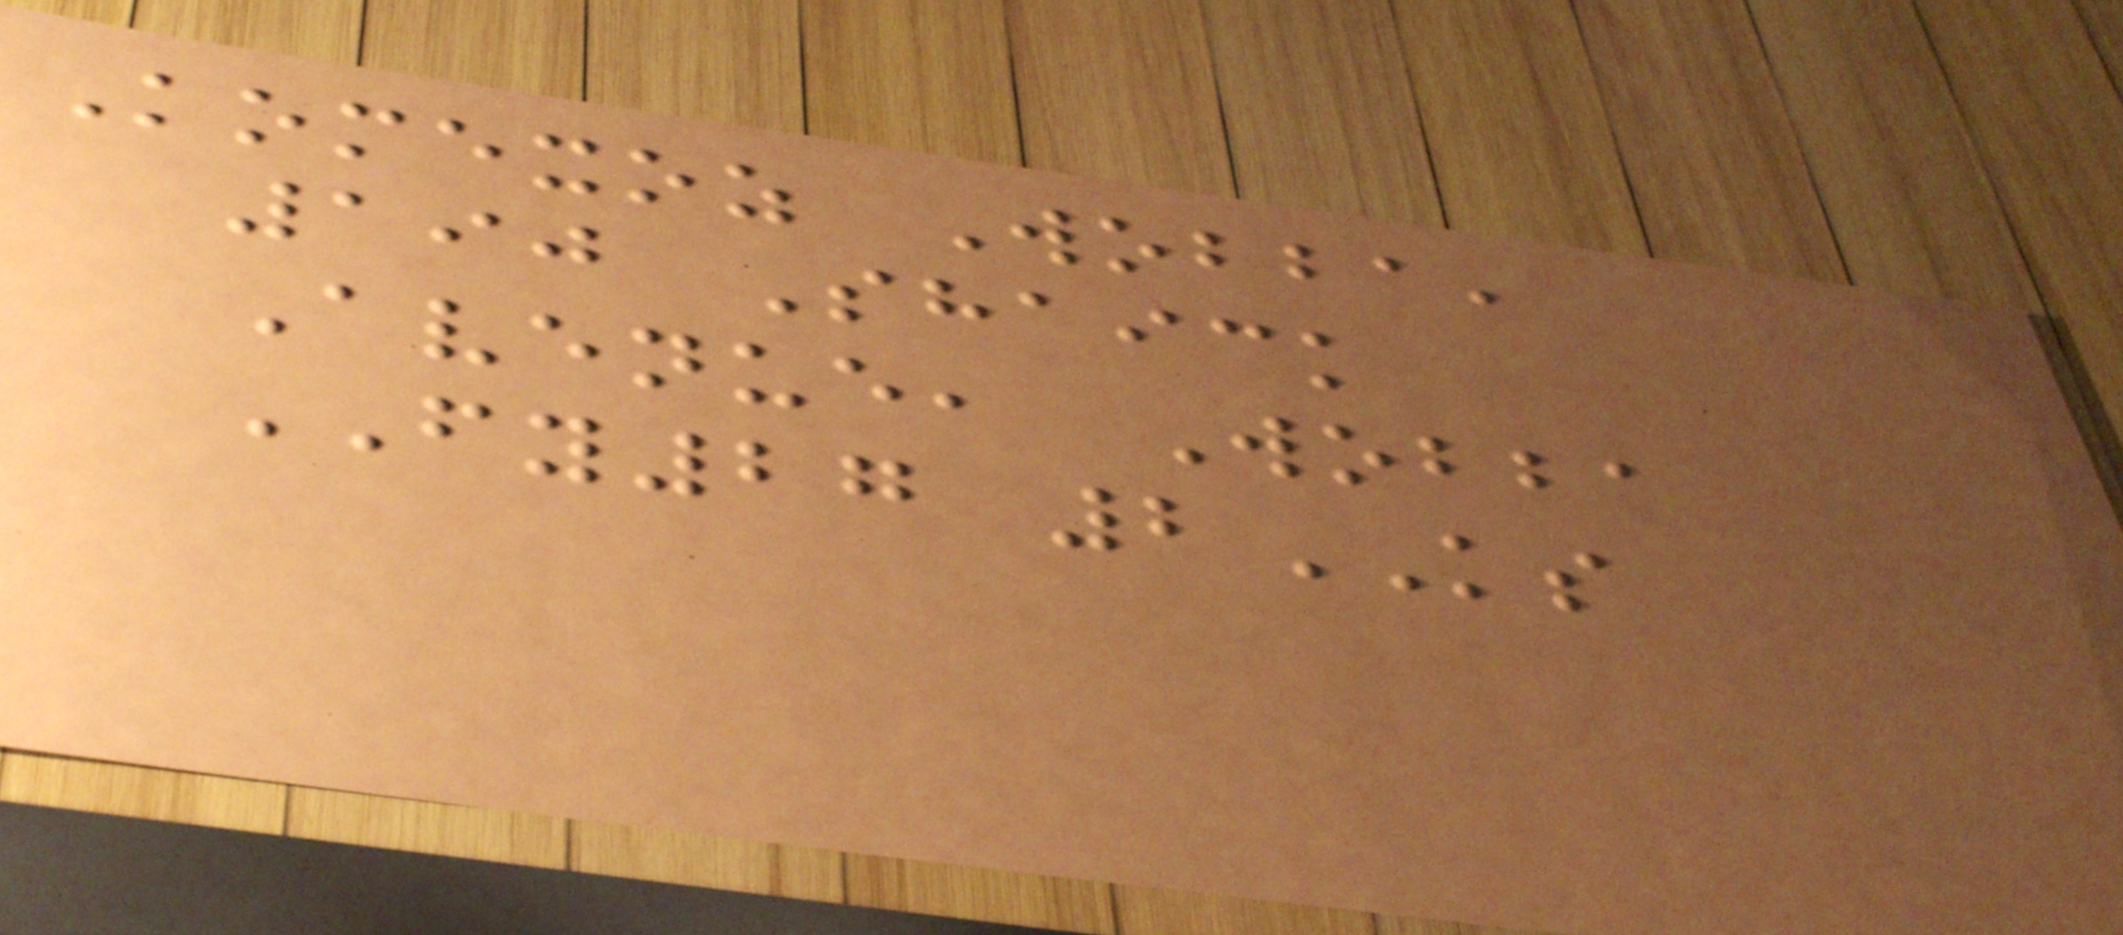Komexoz Wobba,
190 Shaick
Avenue, Wobba
FY27 2KS
